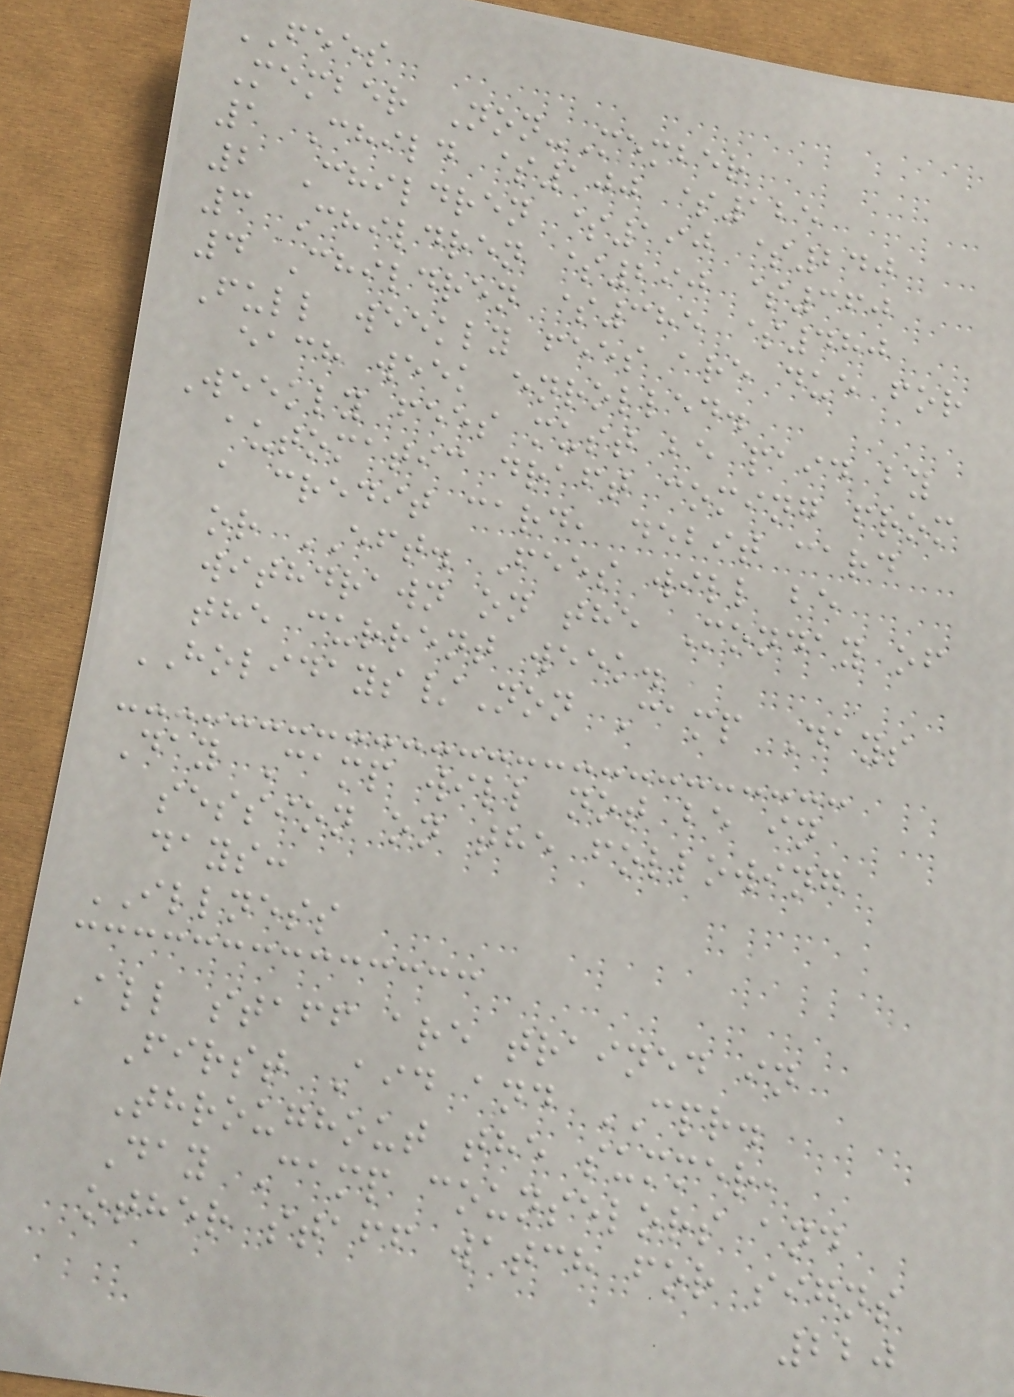FEES
Member Non-Member
1 Child $100 $125
2 Children $190 $240
3 Children $290 $360
4 Children $385 $480
Full weekly fees are due for
each week enrolled.
Weekly fees must be paid by
automatic draft coming from
a credit card, debit card
or EFT. Fees will be
withdrawn on the Monday of
the current week.
HOLIDAYS/Non Camp Days
Day Camp will not be in
session on the following
days:
ILLNESS
All staff are trained in
First Aid and CPR.
Throughout the summer,
Day Camp counselors and
other staff watch for signs
220
